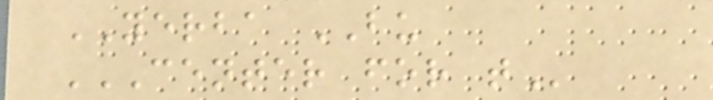YERBA BU
CENTER FOR T
